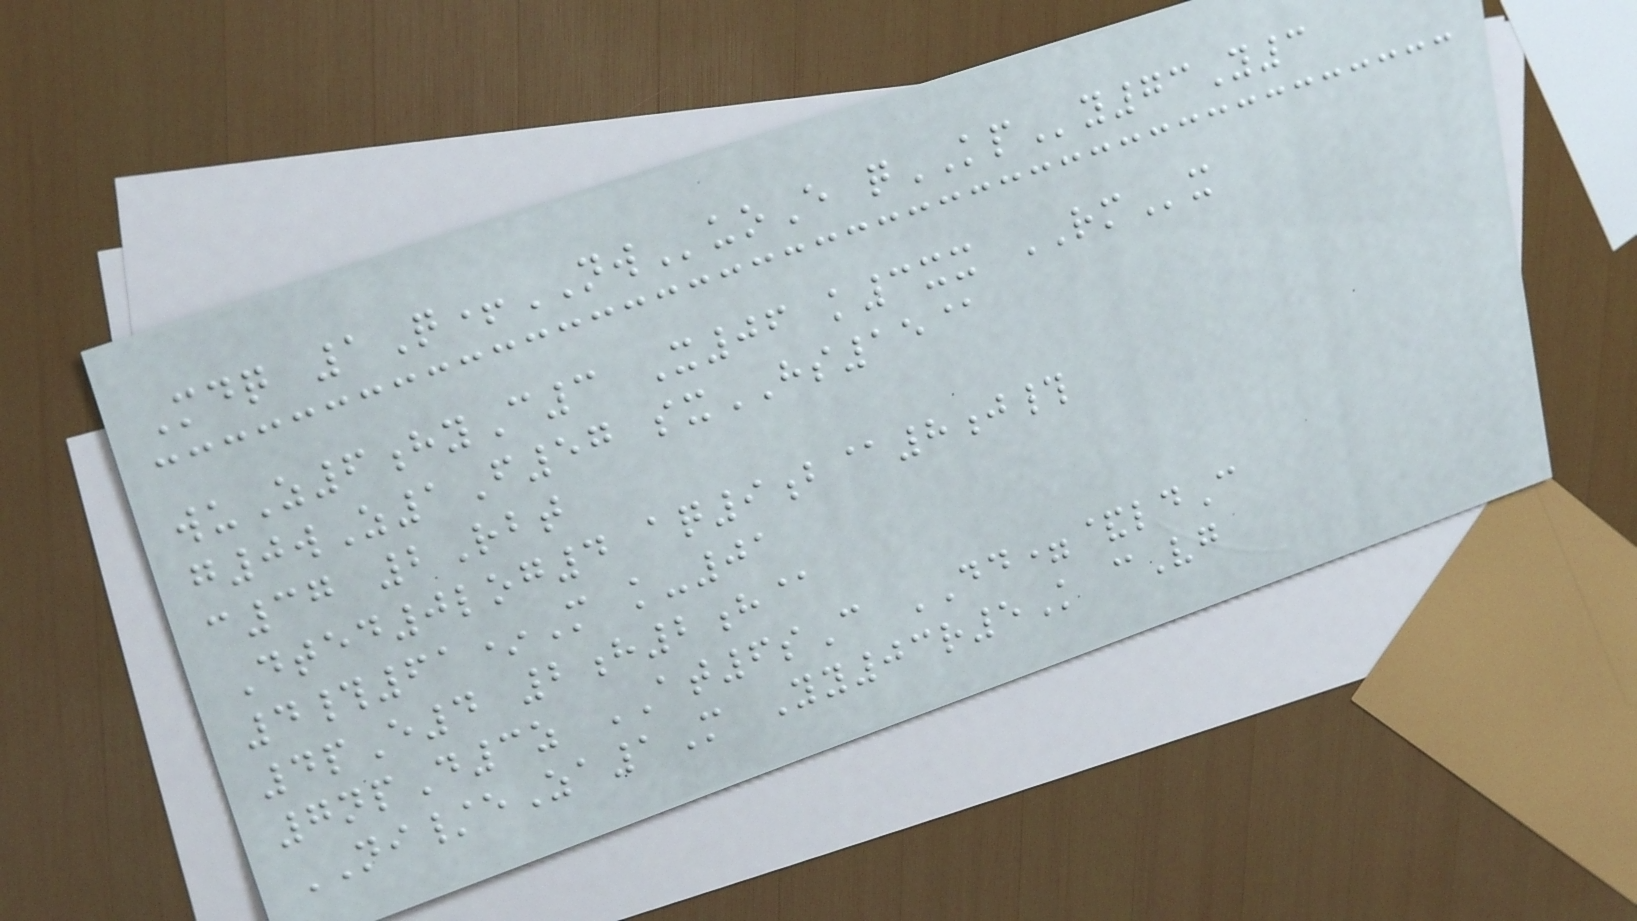Mdq 1Q+NWuoE qKPy73Y3
wuZ6hyC3 X06 k3xx RMx
g0wZ1F57 sxHS15@
c37 2Rbt
Dted0log4 aq9b@8j#
4#61*M k-01
4pE4 2h2h@
7npD3z AT6sC DD=&ldC
NI/eZa1M Yy03r5K cVg
